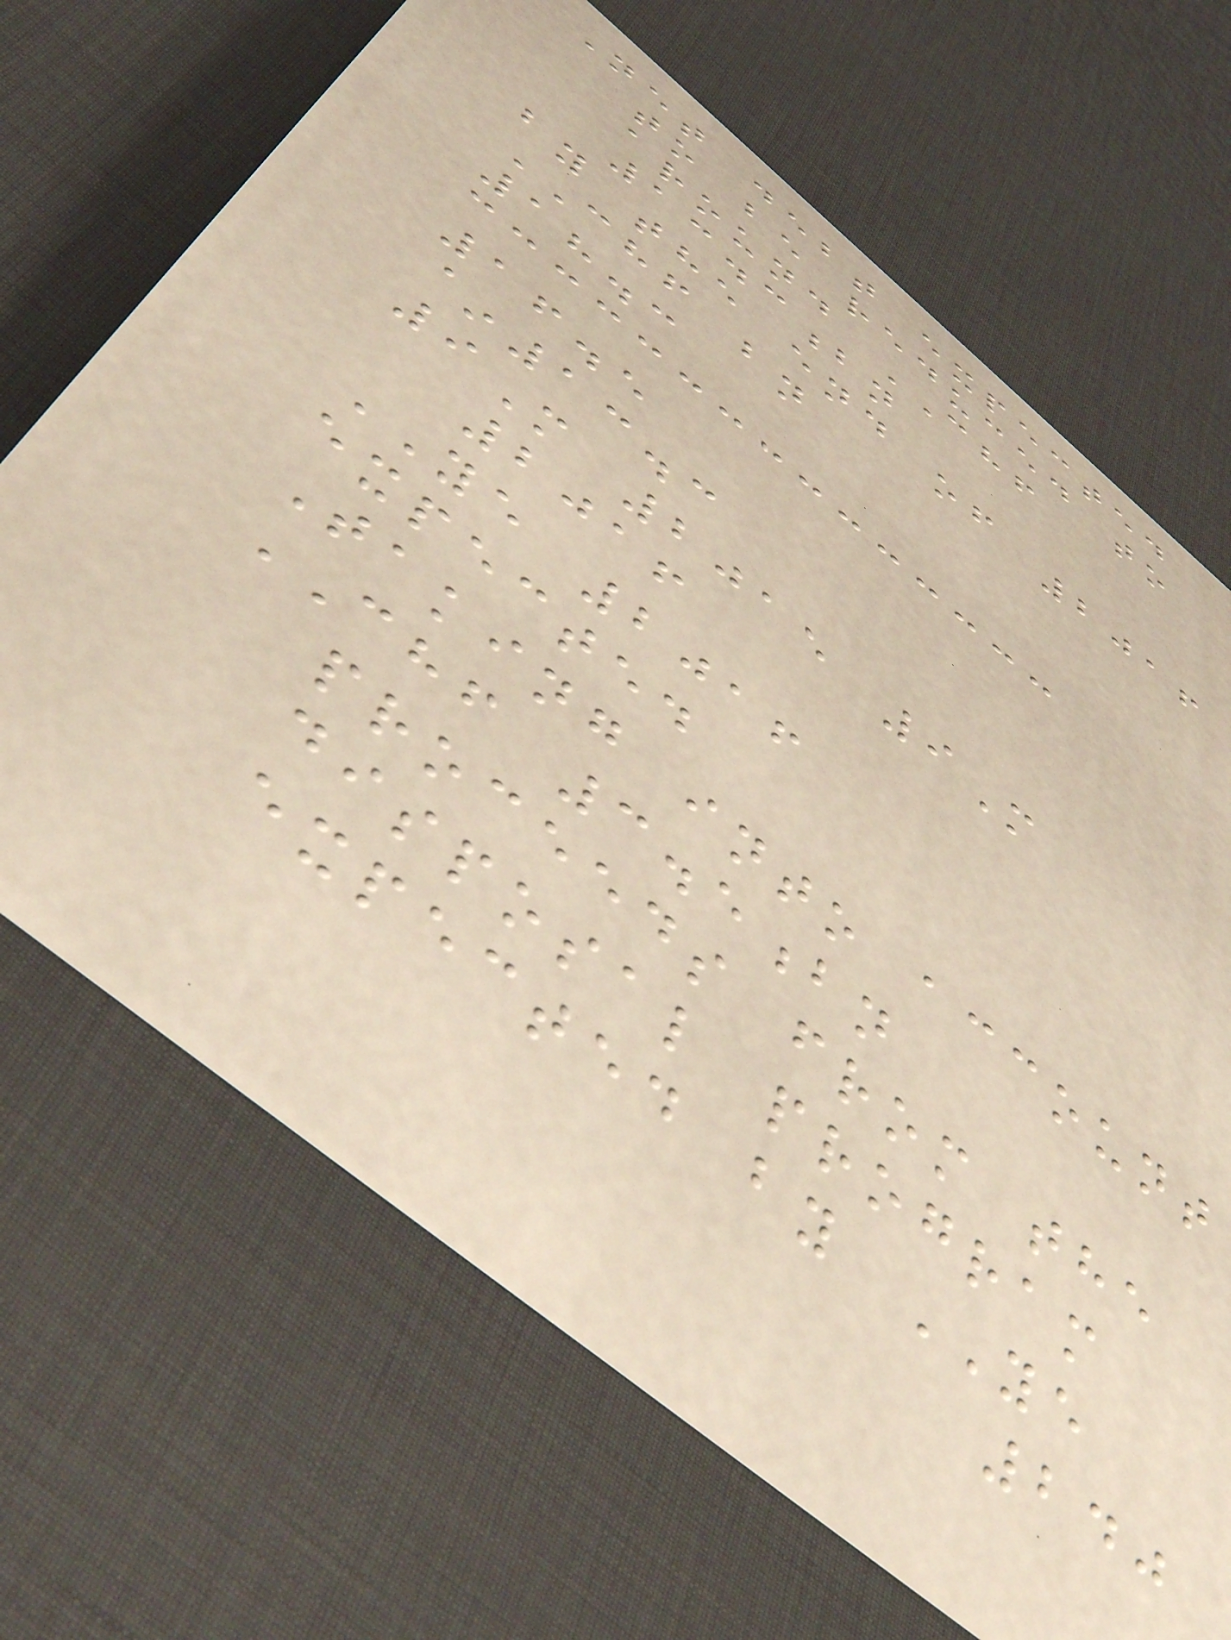Net debt expected
to be reduced to
around CHF
13.3bn
by the end of 2016
CHF bn
18.3
16.5
~13.3
9M 2015 9M
2016
YE 2016
expected
Taking into account
CHF 3.5bn
proceeds from the
disposal program
expected by YE
240
